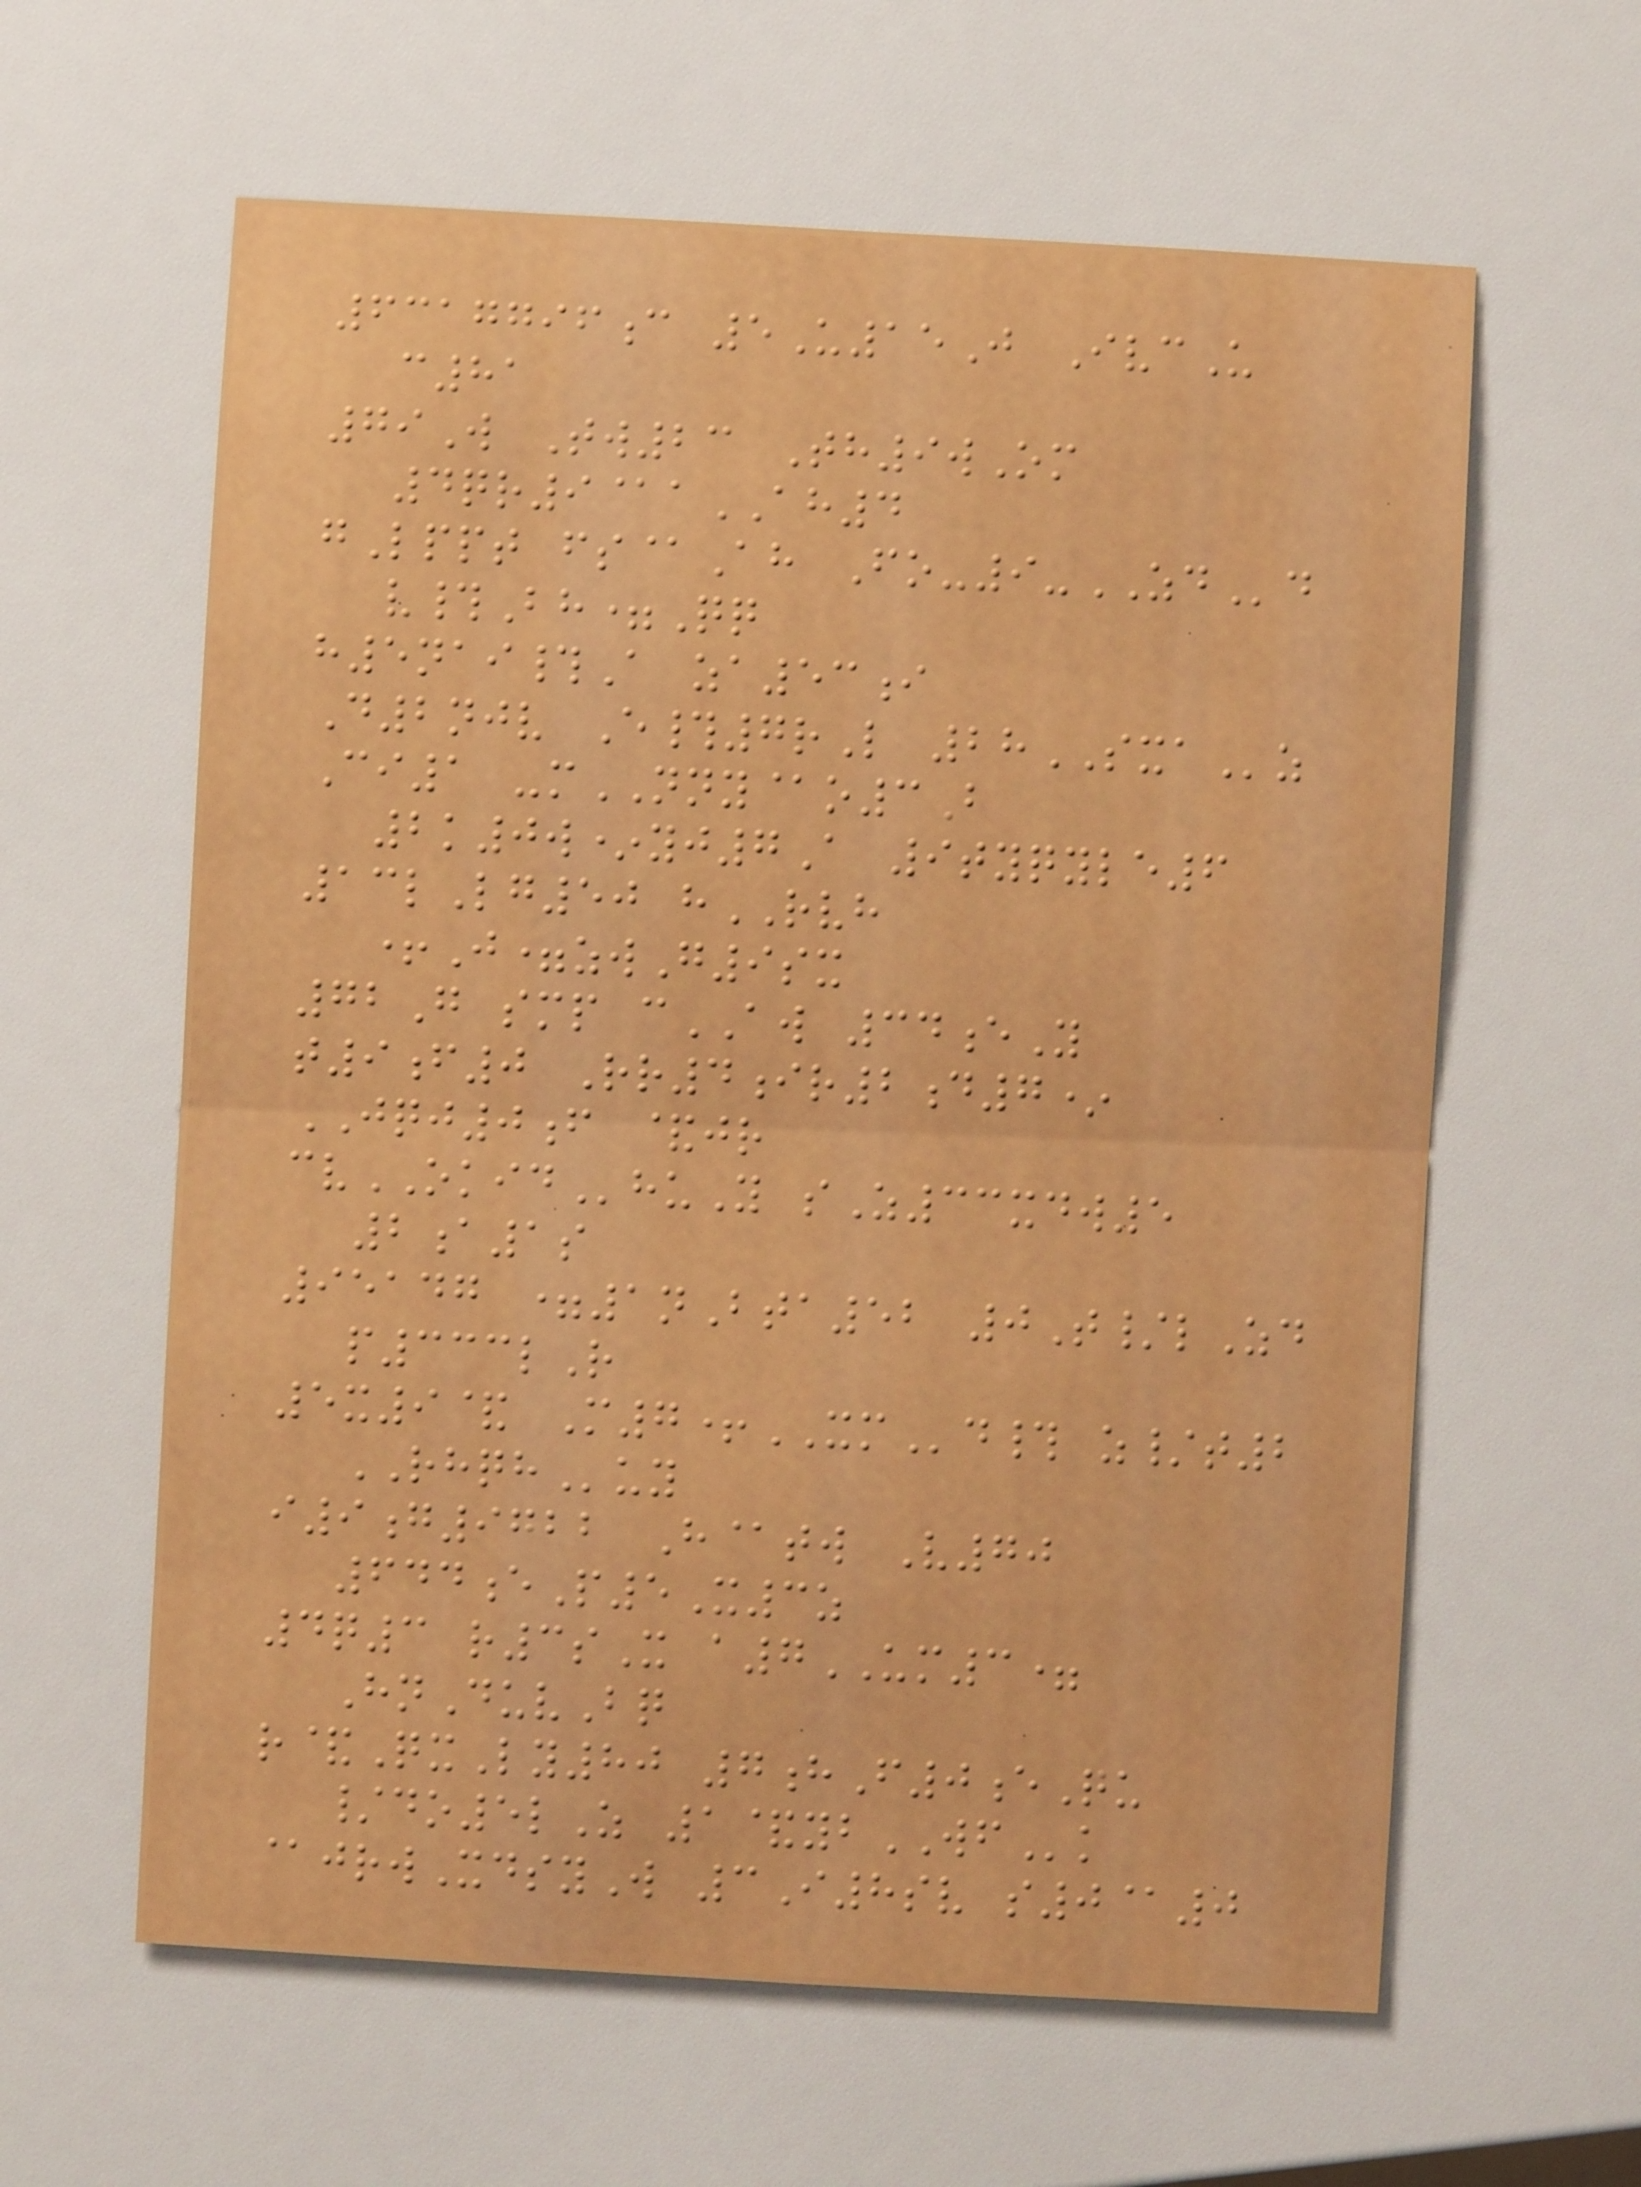6317796c 5U15J IvcU
c81
79W Tw23 Th9wOm
4qr9@aAH4
gLppt fs@Ah Fo-9-ZDd
v#Bh=Qq
h5nai#A za53i
D2njv E#7rL 28SXAz
Ci1 -mNNY@o3B
2k0w*yj7A 9tyqyle6
13lLg50 hRVH
+J=zwG9sx
72G smp cAW 34eY
t9f0 Rr4ir2d7*
JQJ0f &jr
cvOKIDhuY sZ33xdw5
2a1s
95147 =1nBta52 0T/lZd
p333lR
5x9& M7+XMd# z/t2
RHQHuy
i9g9722 H@tw V70
644eP5X3z
4q3 r3sX a7UM3=
HnDuvBq
r&QxLy80 7hF0eQu
/do5lZ 1&ybWFk
@jrwXdsyW 3I8sv s0@0
